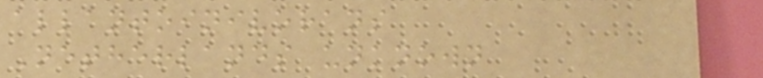allantoinivorans
Netherlands unknown
